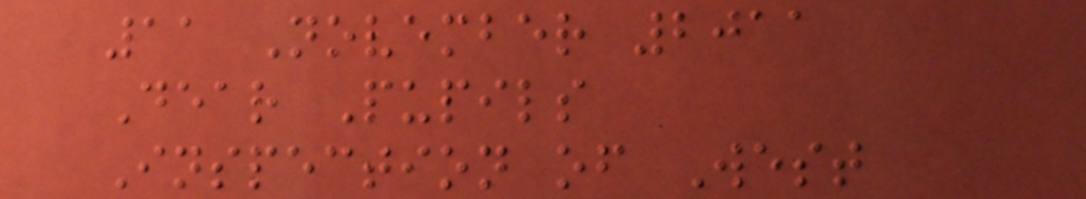11 November 2011
Dear Pupils
Inspection of West
